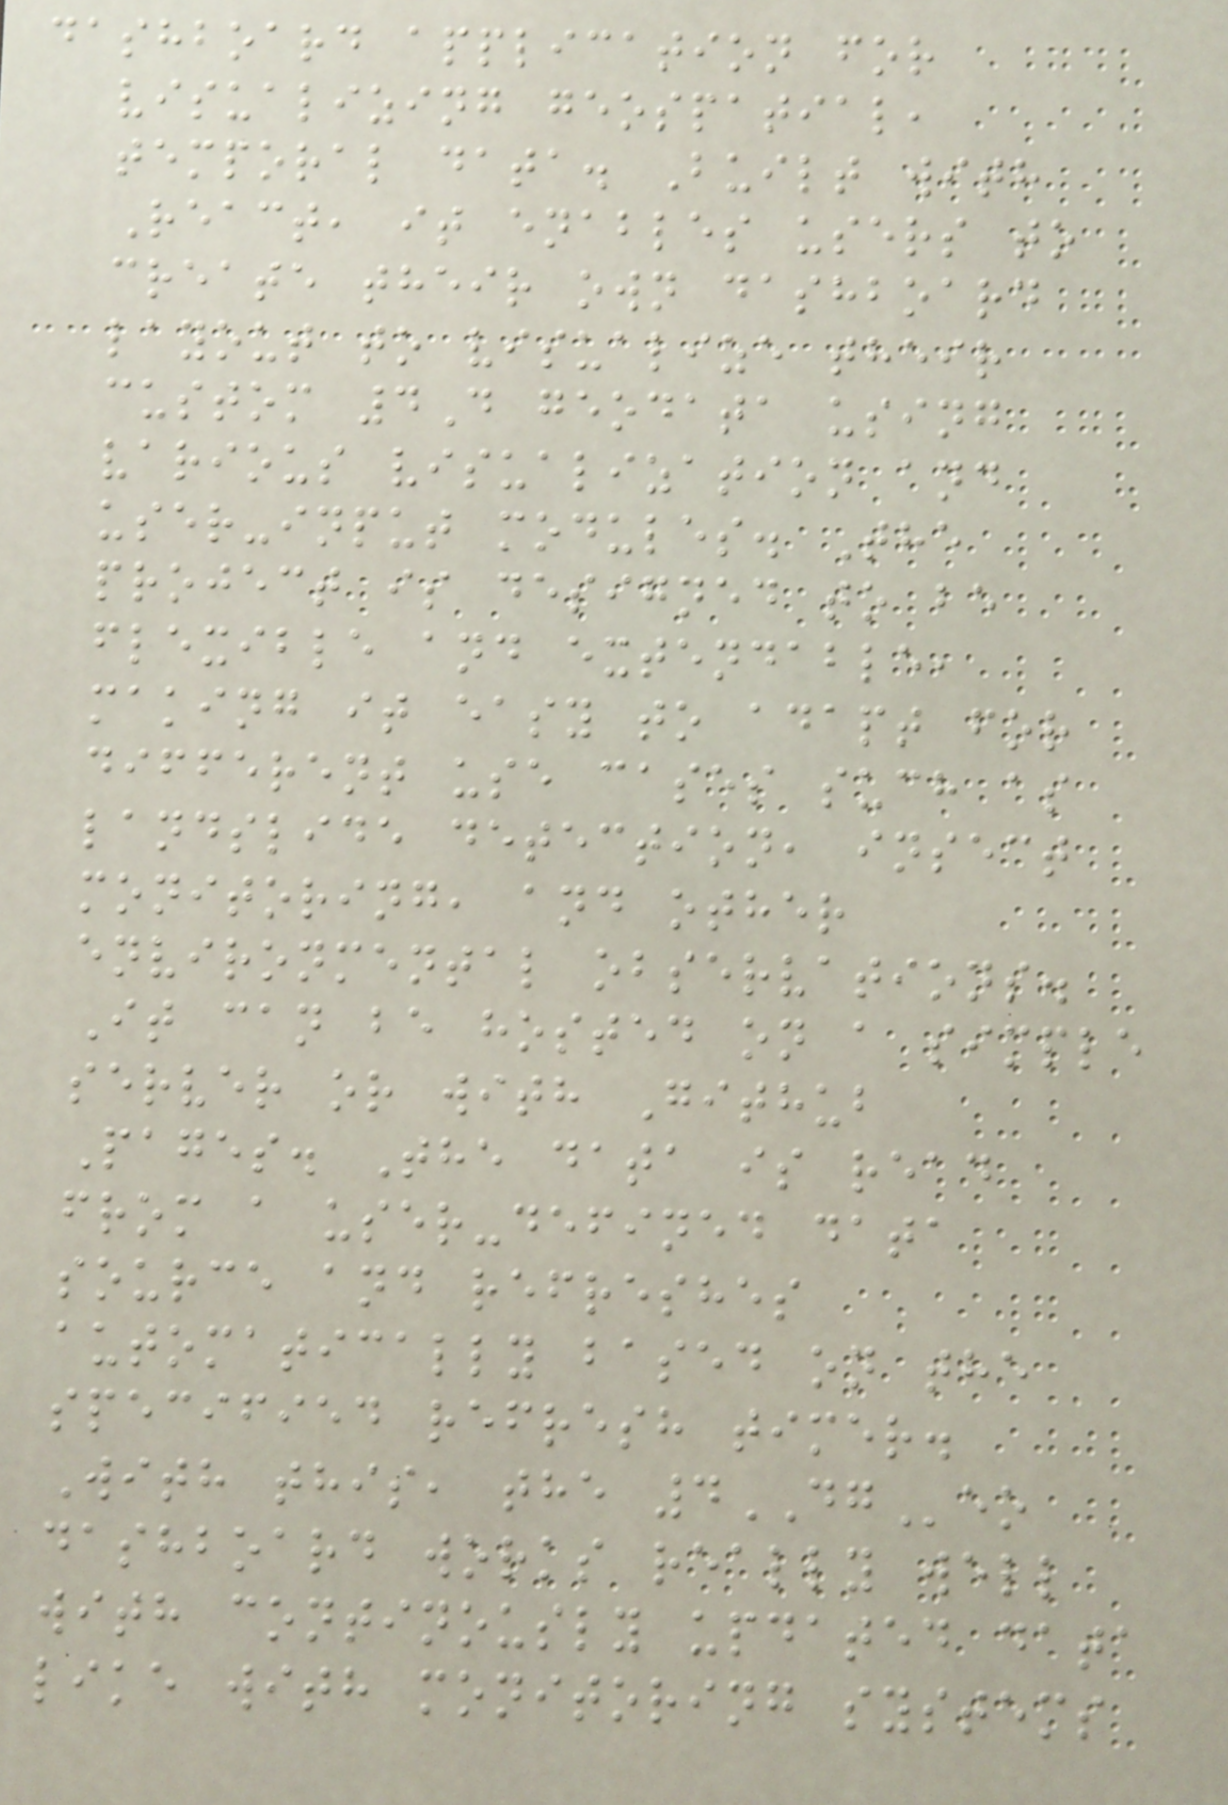dashboard application for
visualizing geospatial,
temporal data. Built with
React, it enables users to
create their own dashboard
layout to visualize their
custom 4D geodata using
various visualization and
user-input modules. The
project is designed to be
flexible and extendable,
making it easy to adapt for
different use cases such as
landslide detection, insect
monitoring, and other
environmental observations.
It can be hosted on a simple
server or with Github
Pages. The data is read
from a user-defined data
source and refreshes
automatically based on the
specified refresh timer.
With this, the 4DGeo
dashboard works really well
with continously updated data
like with monitoring systems
